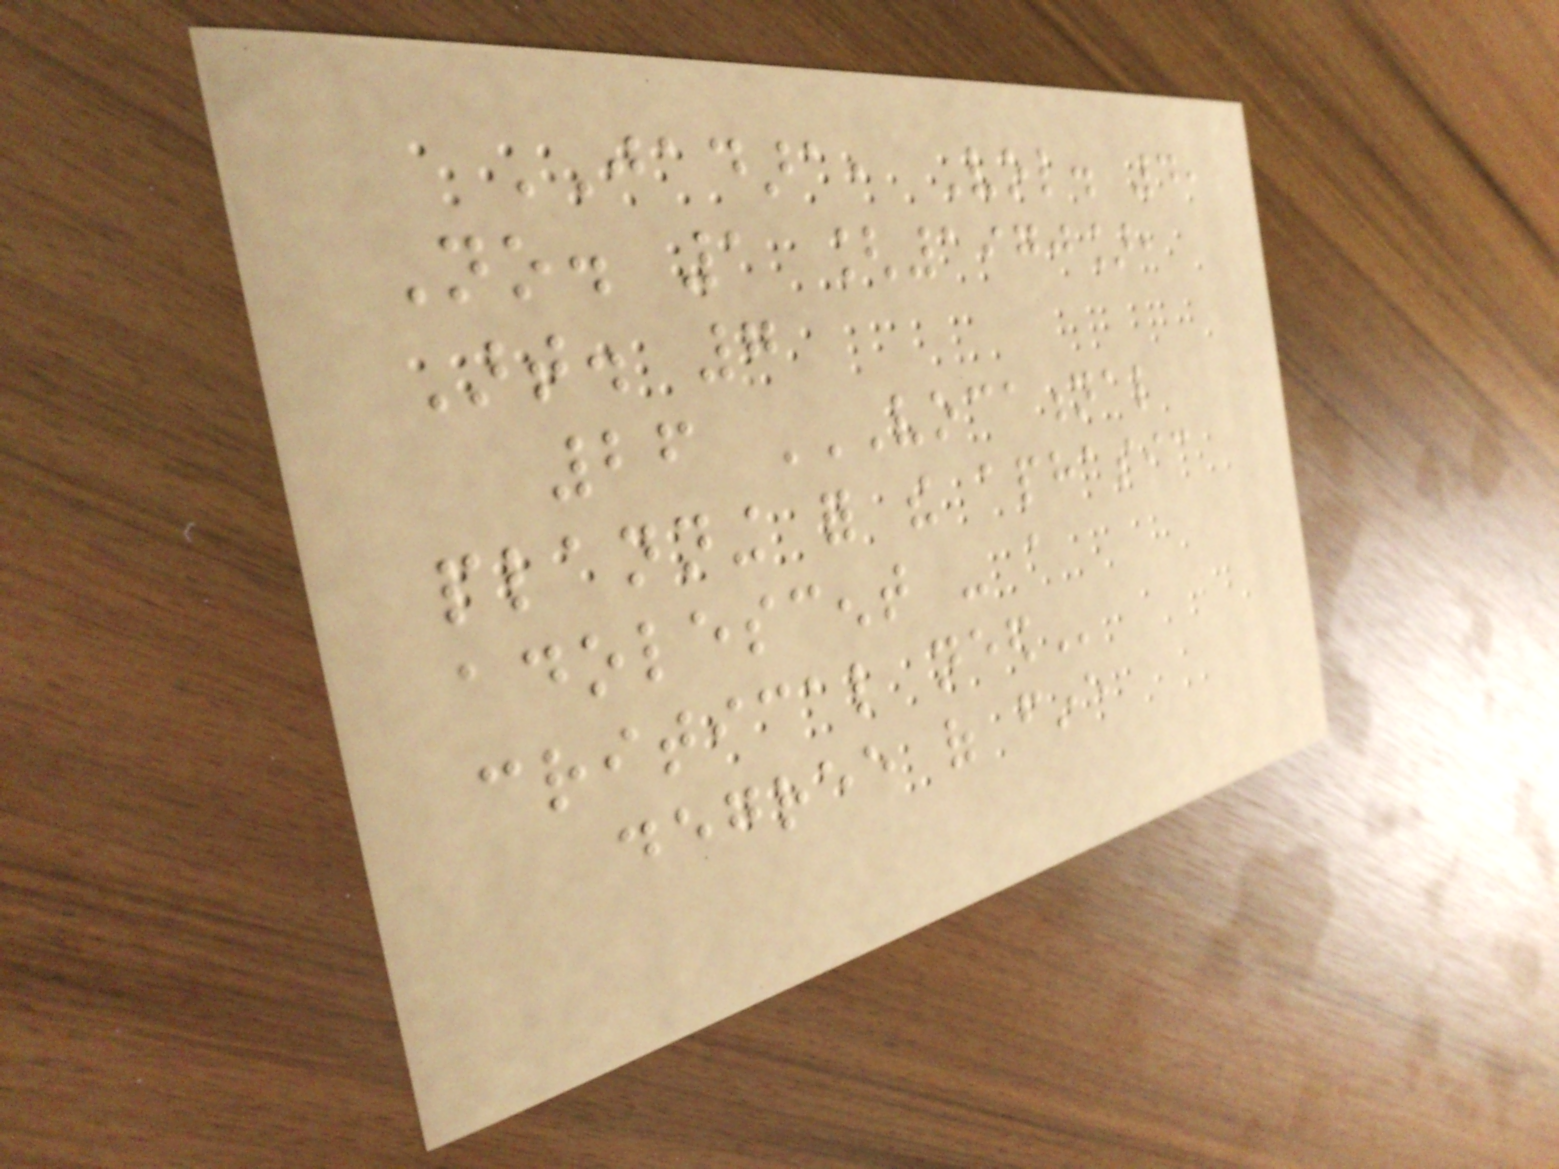JADARA, Vol. 4,
No. 1 [1970],
Art. 7
26 VOCATIONAL
PLANNING FOR THE APHASIC
ADOLESCENT - A
CRITICAL NEED
degree of fine
